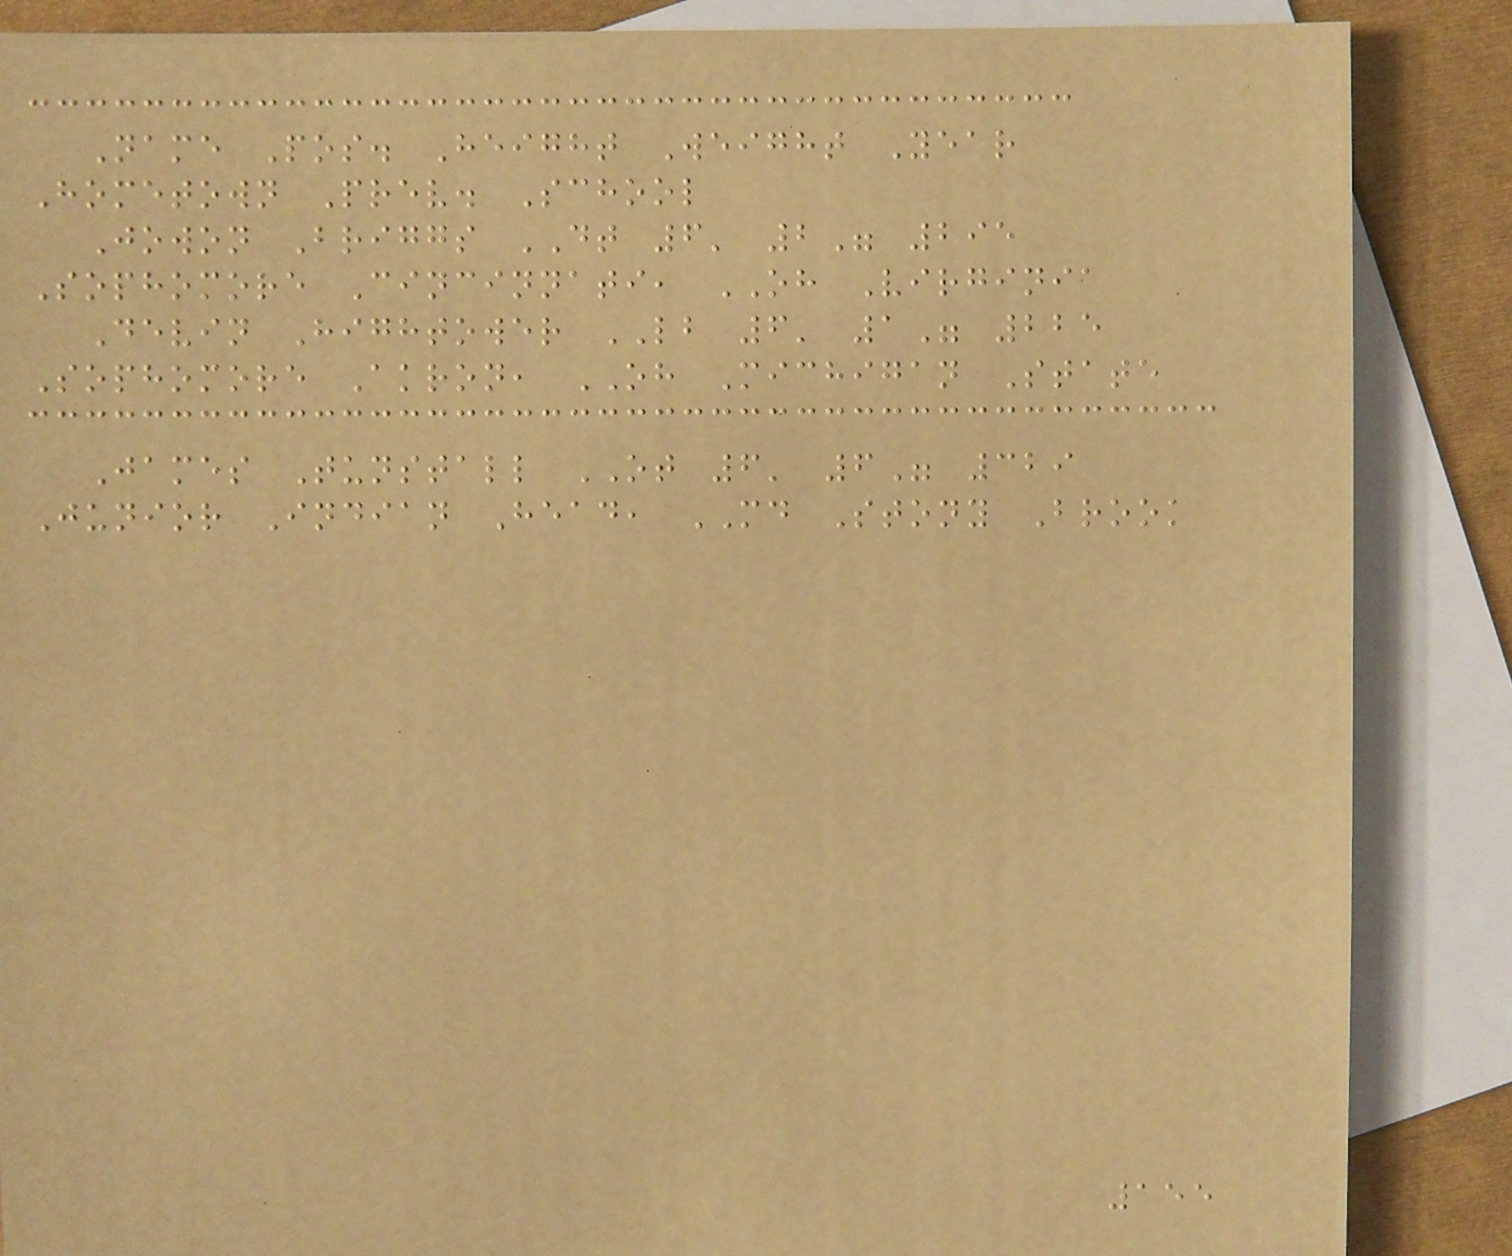Name Pos. Height Weight Year
Hometown Prev. School
Jowon Briggs DT 6' 2" 295
Sophomore Cincinnati, OH Virginia
Devin Hightower LB 6' 1" 225
Sophomore Akron, OH Michigan State
James Tunstall OT 6' 6" 329
Junior Indian Head, MD Stony Brook
155
